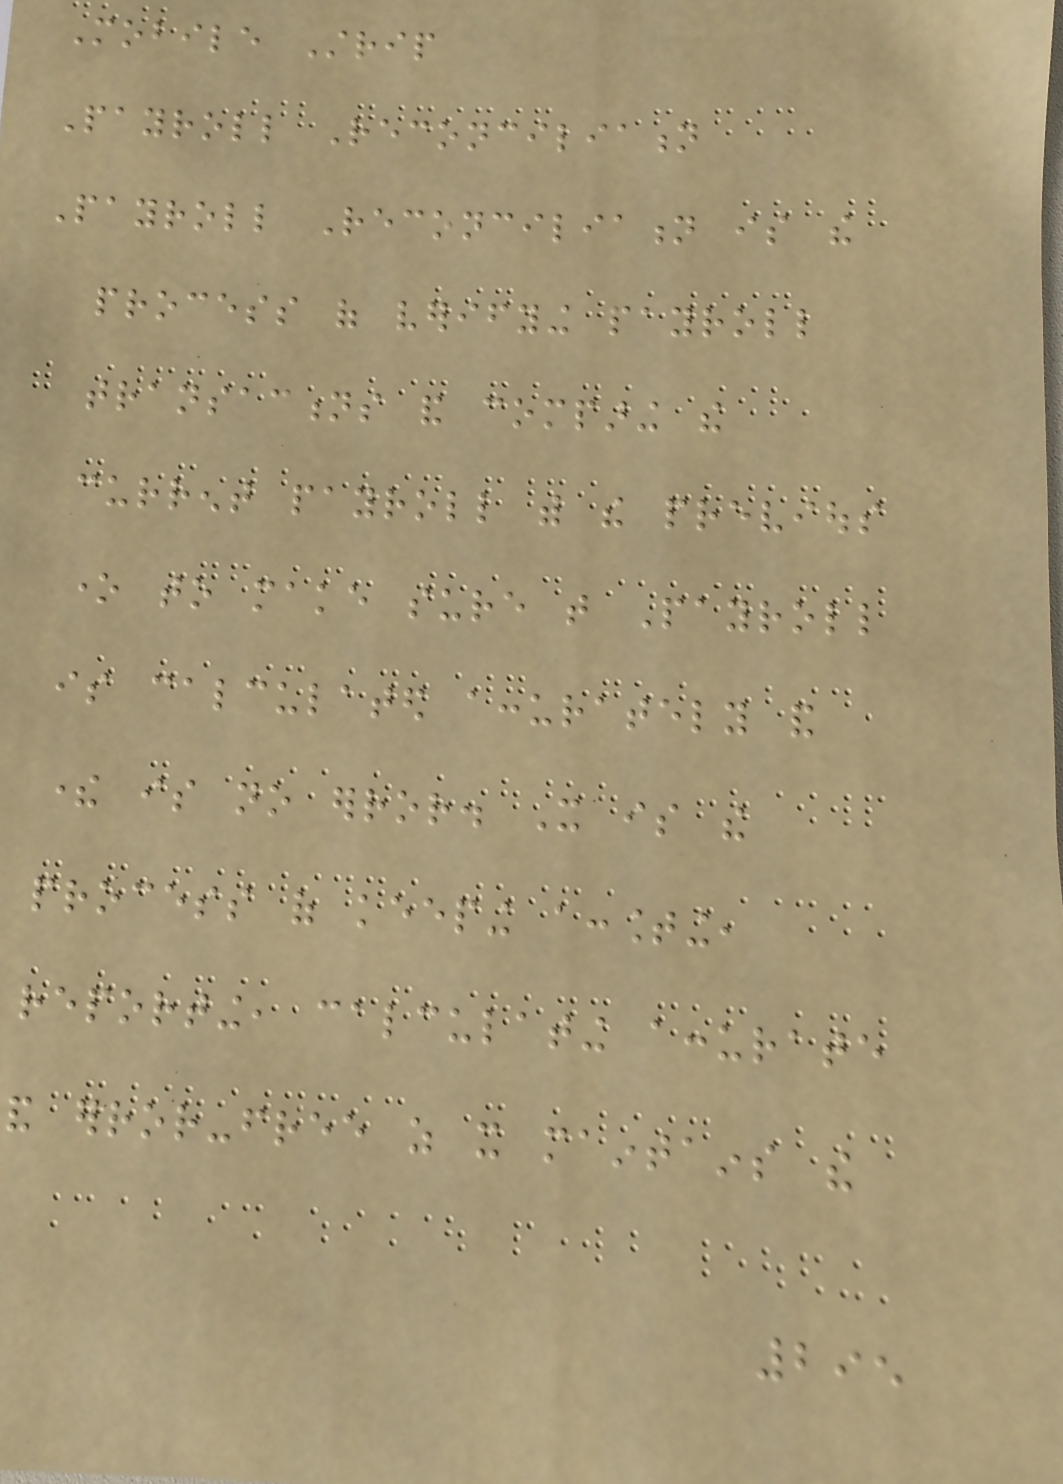Mobile Strip
Payroll Reconciliation
Payroll Reconciliation is the
process of verifying payroll
transactions and comparing the
current payroll with the previous
one to make sure that Payroll
is calculated accurately and
there is no error. It is the
process of keeping accounting,
reporting, calculating accurate
and error-free as it maintains the
295
